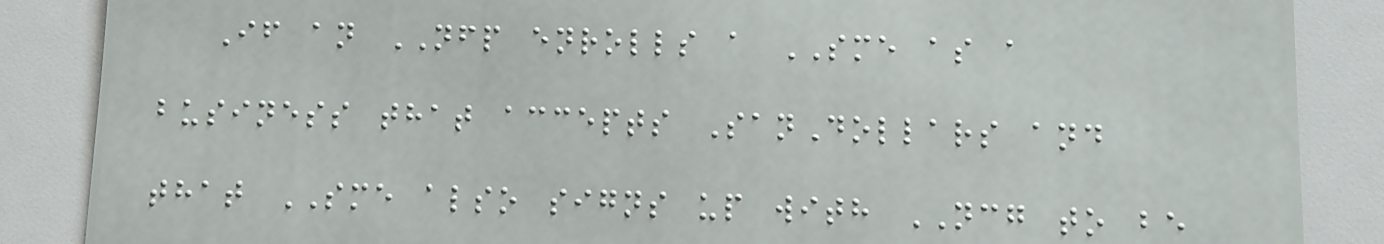If an NFP enrolls a SME as a
business that accepts SanDollars and
that SME also signs up with NCG to be
